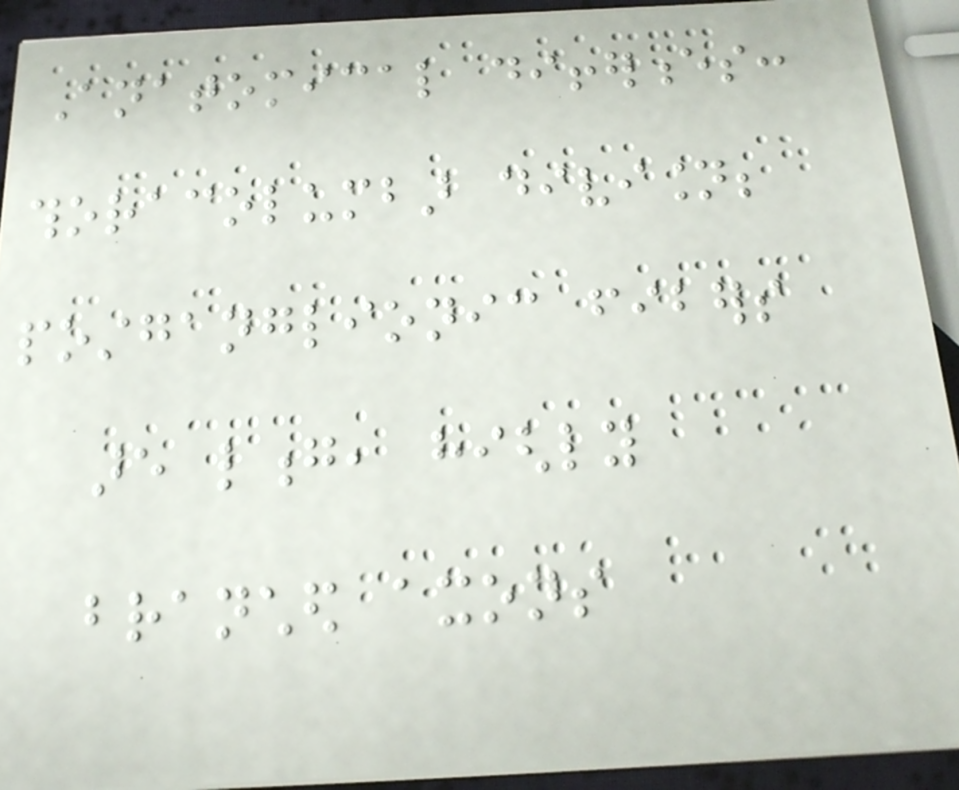Anatomical differences:
thoracolumbar division;
postganglionic fibers
are long, highly
branched axons
